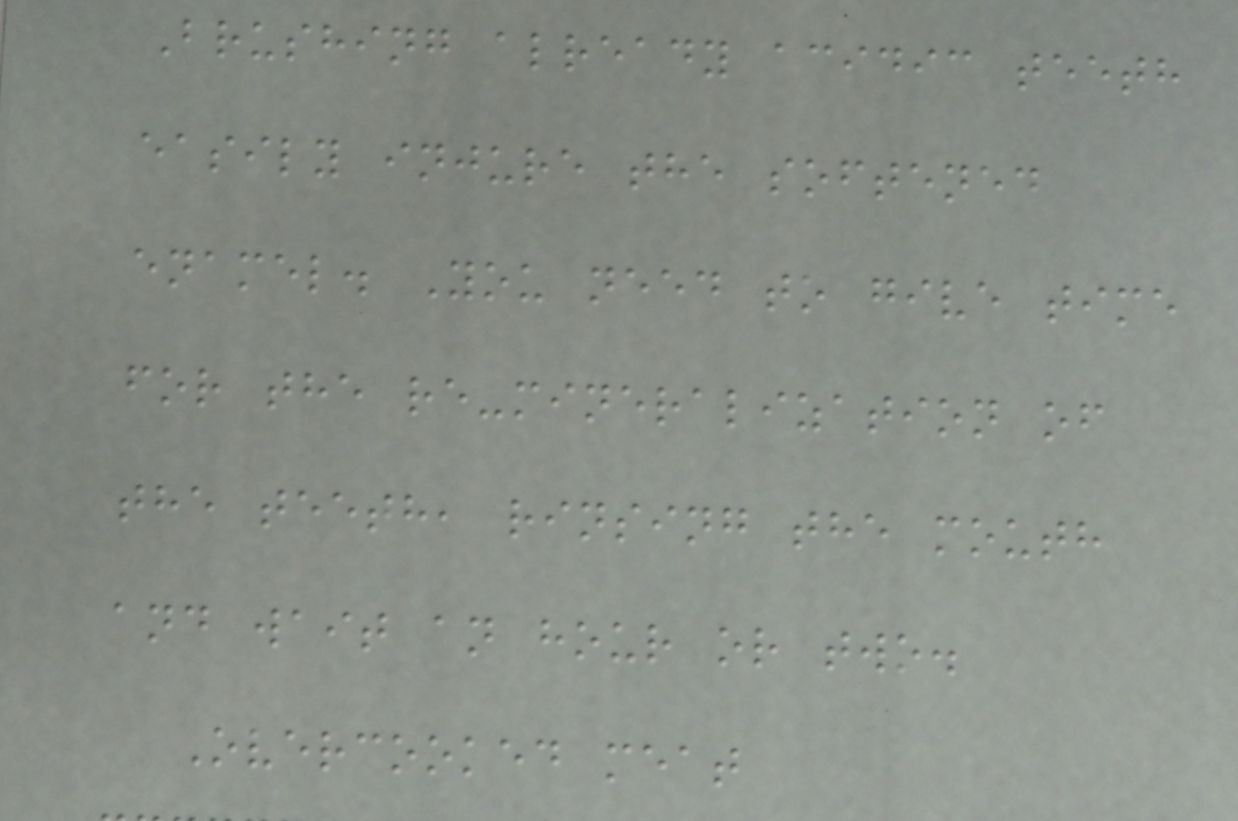Brushing already acidic teeth
easily injure the softened
enamel. You need to give time
for the re-mineralization of
the teeth, rinsing the mouth
and wait an hour or two.
Overcooked meat
